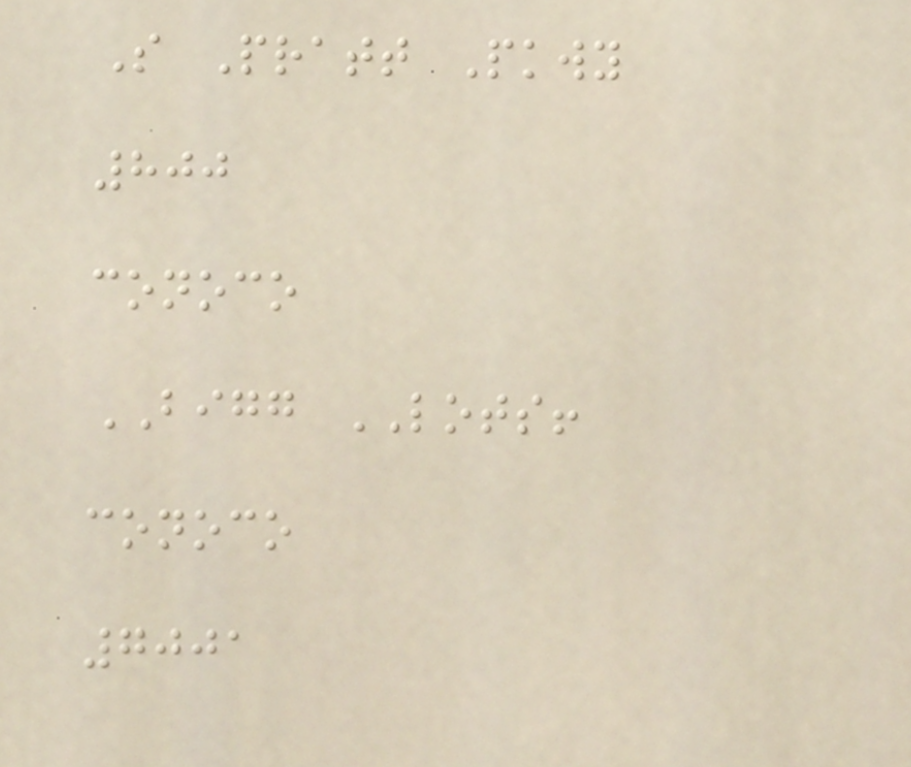S Pratt Pkwy
800
conoco
BIGG LOTS!
conoco
7001
